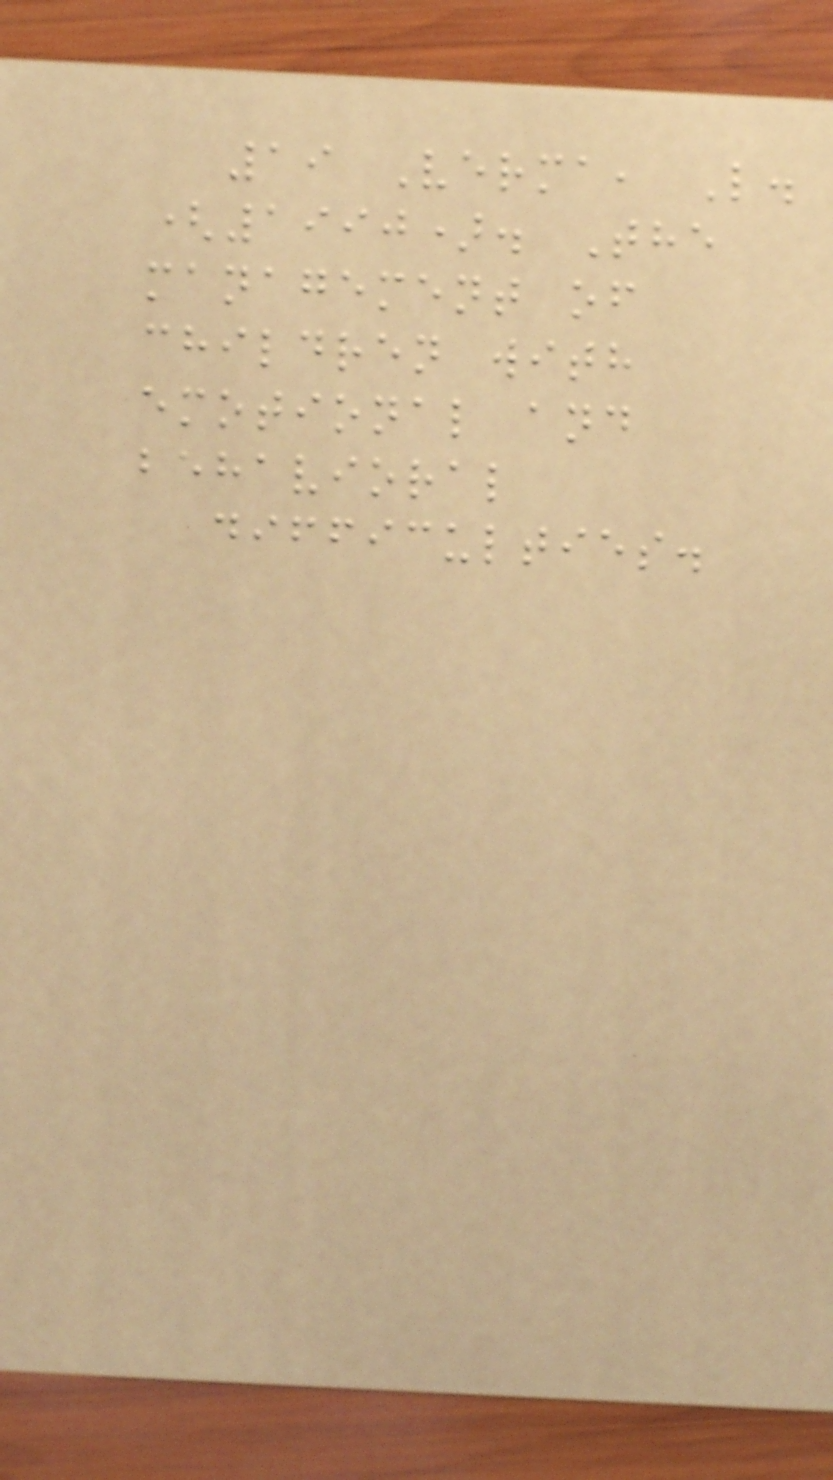19 Verma, L.
(1990). The
management of
children with
emotional and
behavioral
difficulties.
